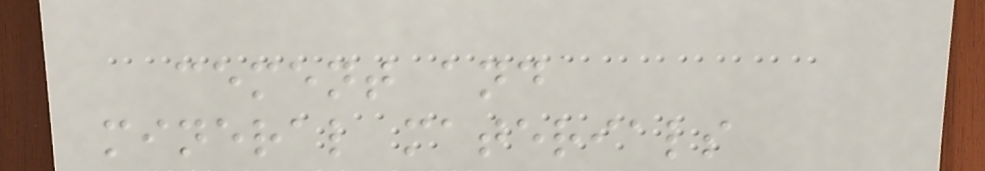cement and
mineral materials
